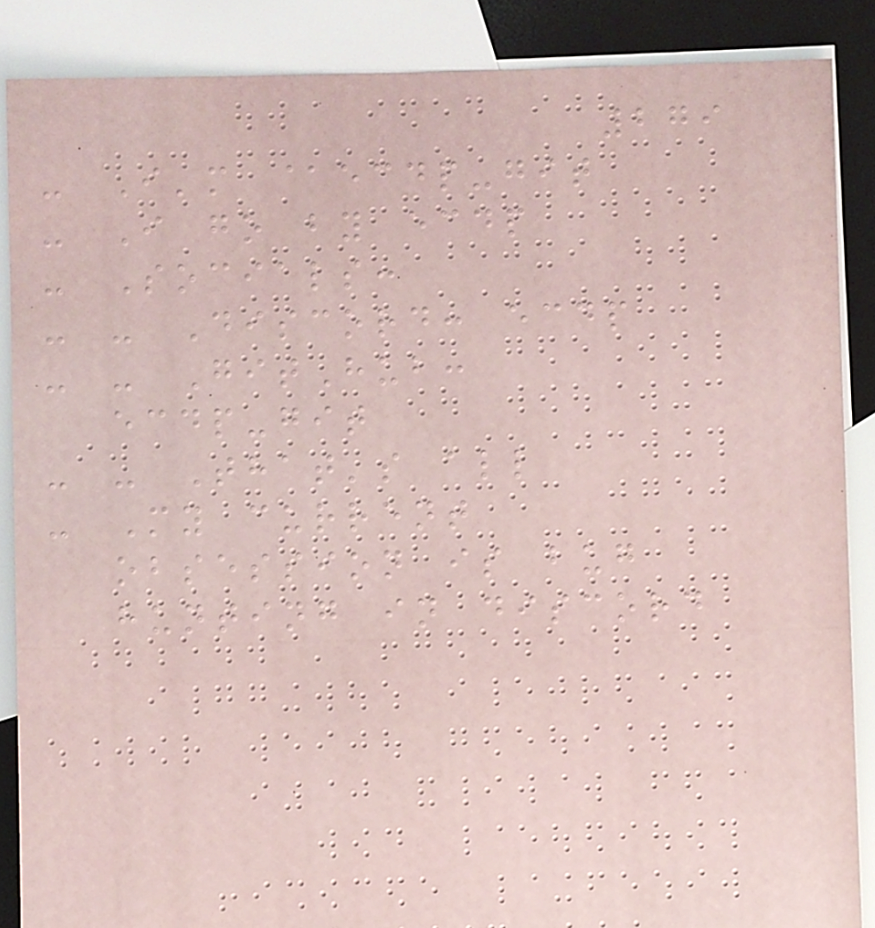279
- I'm @ecdp-git
- I go by ecdp
- Socials:
- - Discord: ecdp
- - GitHub:
ecdp-git
- - That's all
- My current
obsession is bug
hunting in discord
